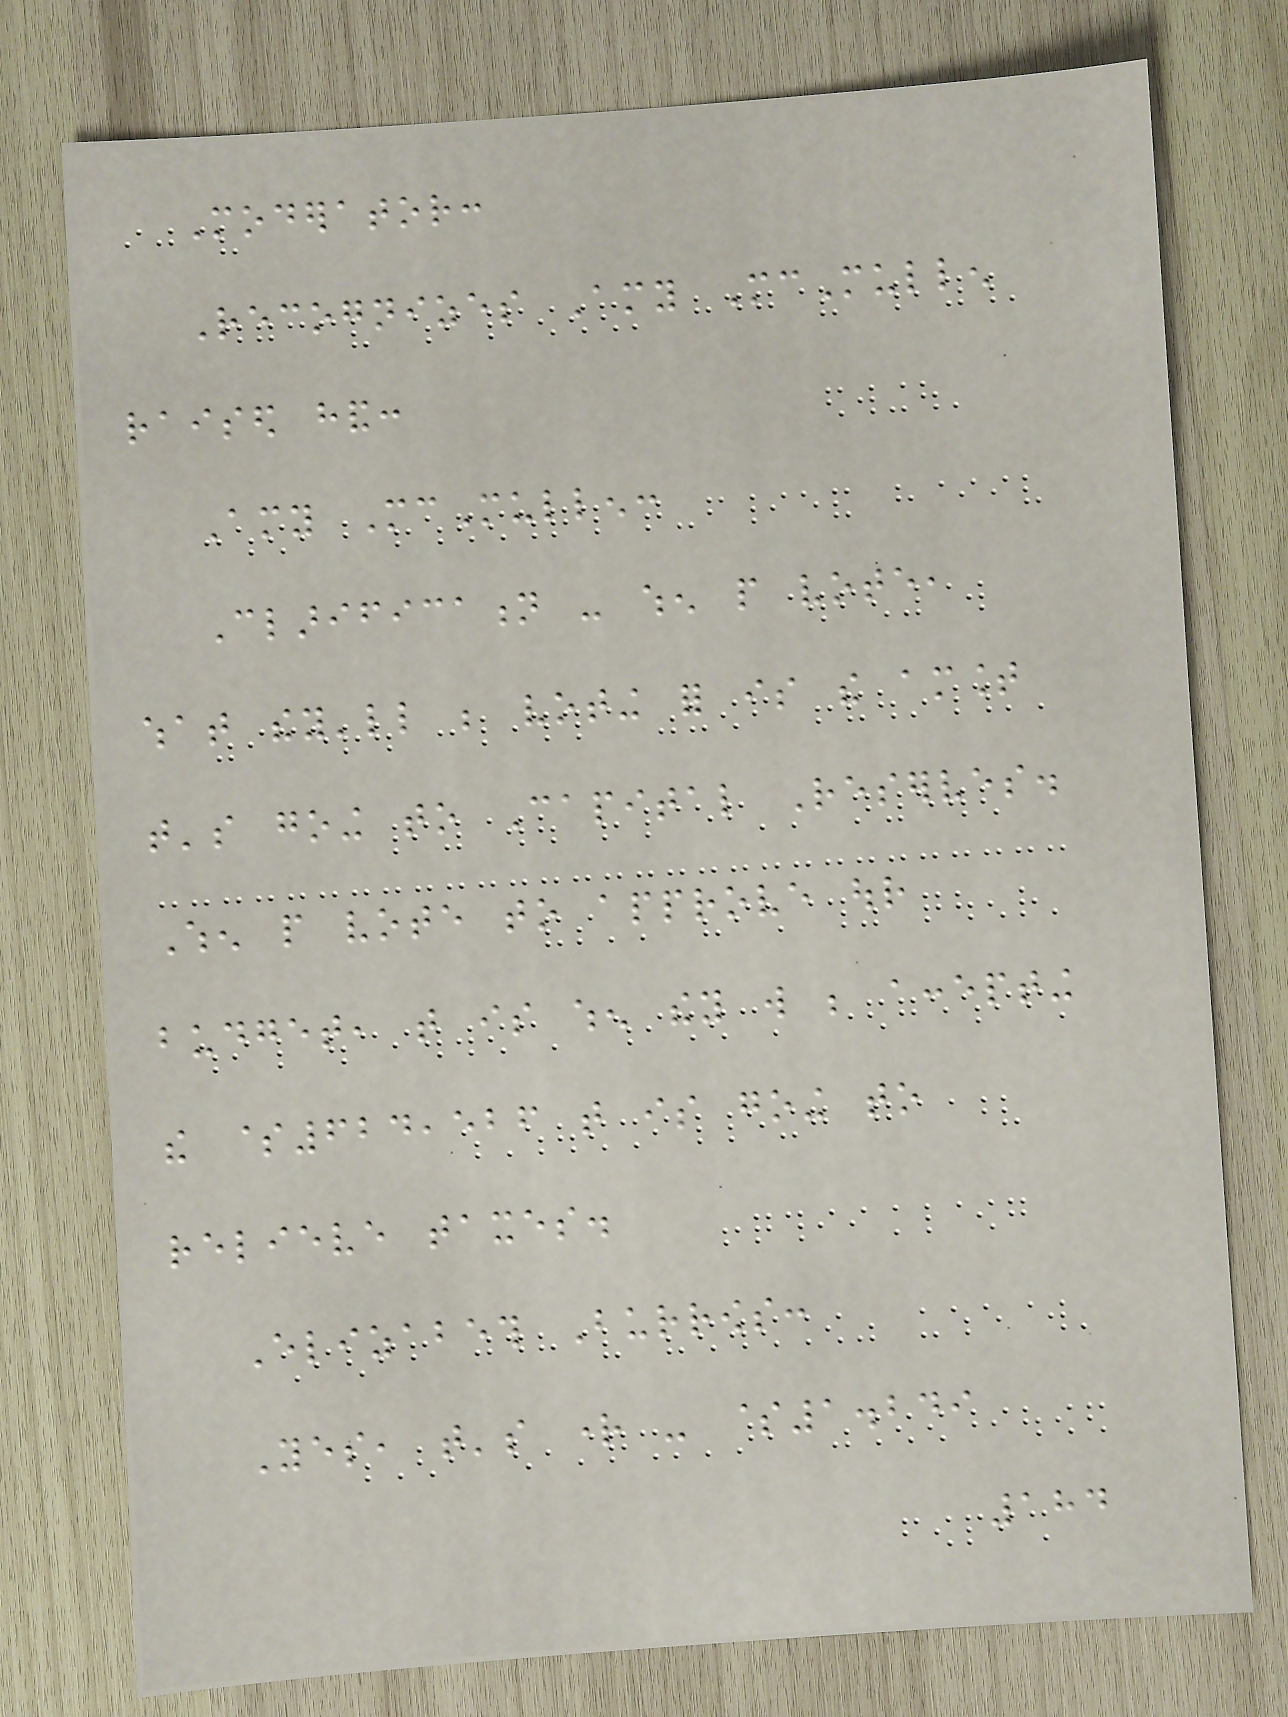Moderator:
Recognizes Amy McMullen
raised hand:
Amy McMullen:
Clarification - when people vote,
what they'll be voting for is the amount
that's going to Capital Reserves.
When people vote to approve our
budget, that is when they will be accepting
the $624,526 that is going to
relieve taxes.
Elizabeth Burrows:
Yes, that's right - $1.249
184
